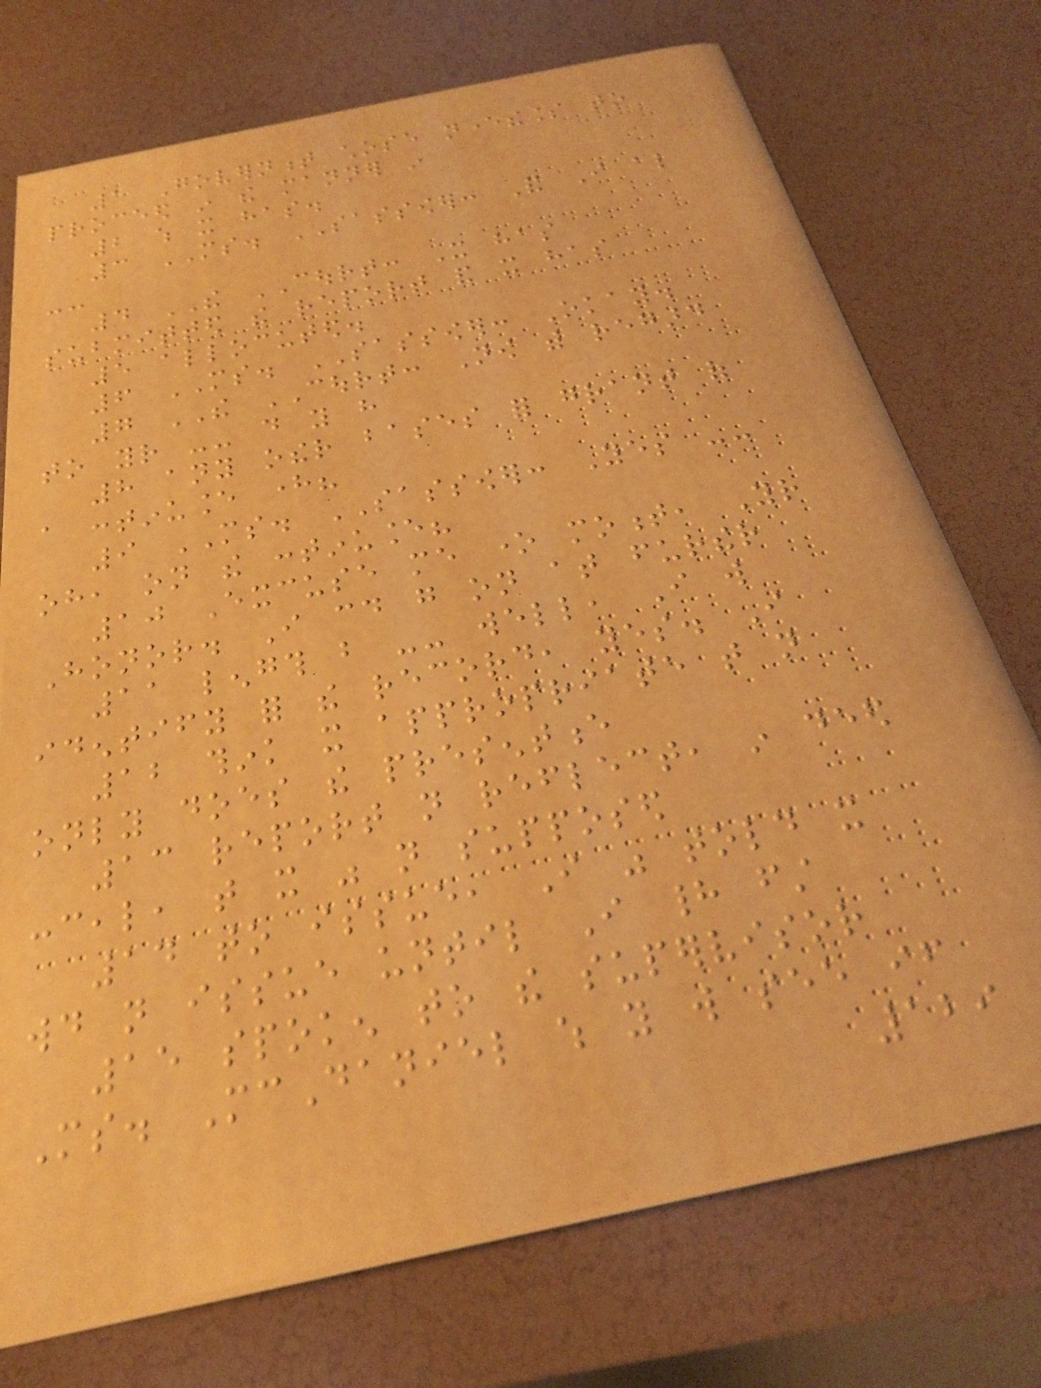1 Government chose nevertheless to
proceed in the manner in
2 which it has.
3 MS. SASSOWER: And I also
--
4 THE COURT: It has
submitted the report and it has
5 allocuted.
6 MS. SASSOWER: Okay.
7 THE COURT: Now with regard
to your -- do you have
8 any other bases for grant of
a continuance here?
9 MS. SASSOWER: Yes --
oh, on the continuance?
10 Excuse me one moment, Your
Honor. I could go on at further
11 length but -- well, I will
identify for the record, yes. I
12 think it appropriate that not
only does the presentence
13 report not reflect, in deed
conceal, that it was not supposed
14 to issue, I was told it
would not issue until I had first
15 spoken to the supervisor
Ms. McDaniel which you will see if
129
